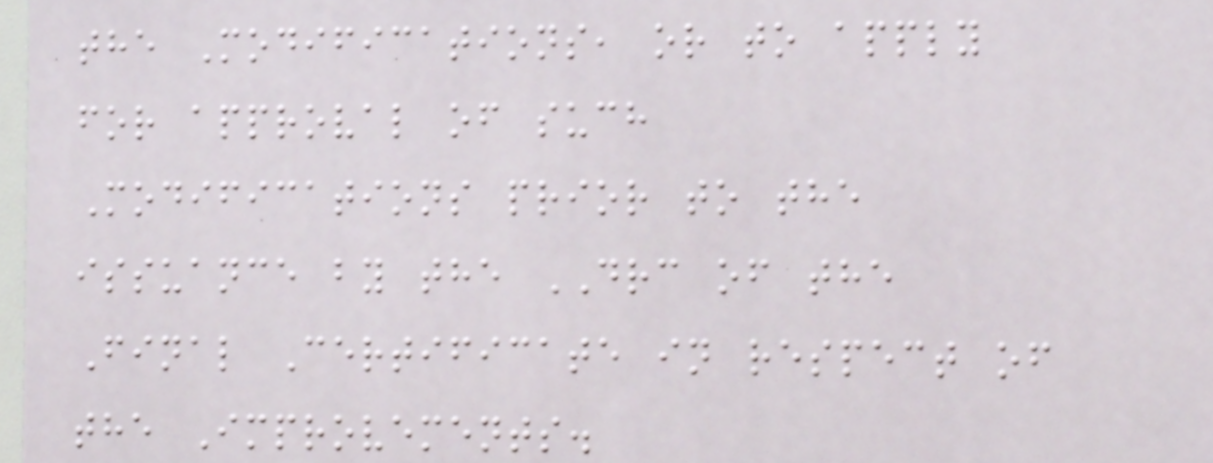the Modifications, or to apply
for approval of such
Modifications prior to the
issuance by the DRC of the
Final Certificate in respect of
the Improvements.
